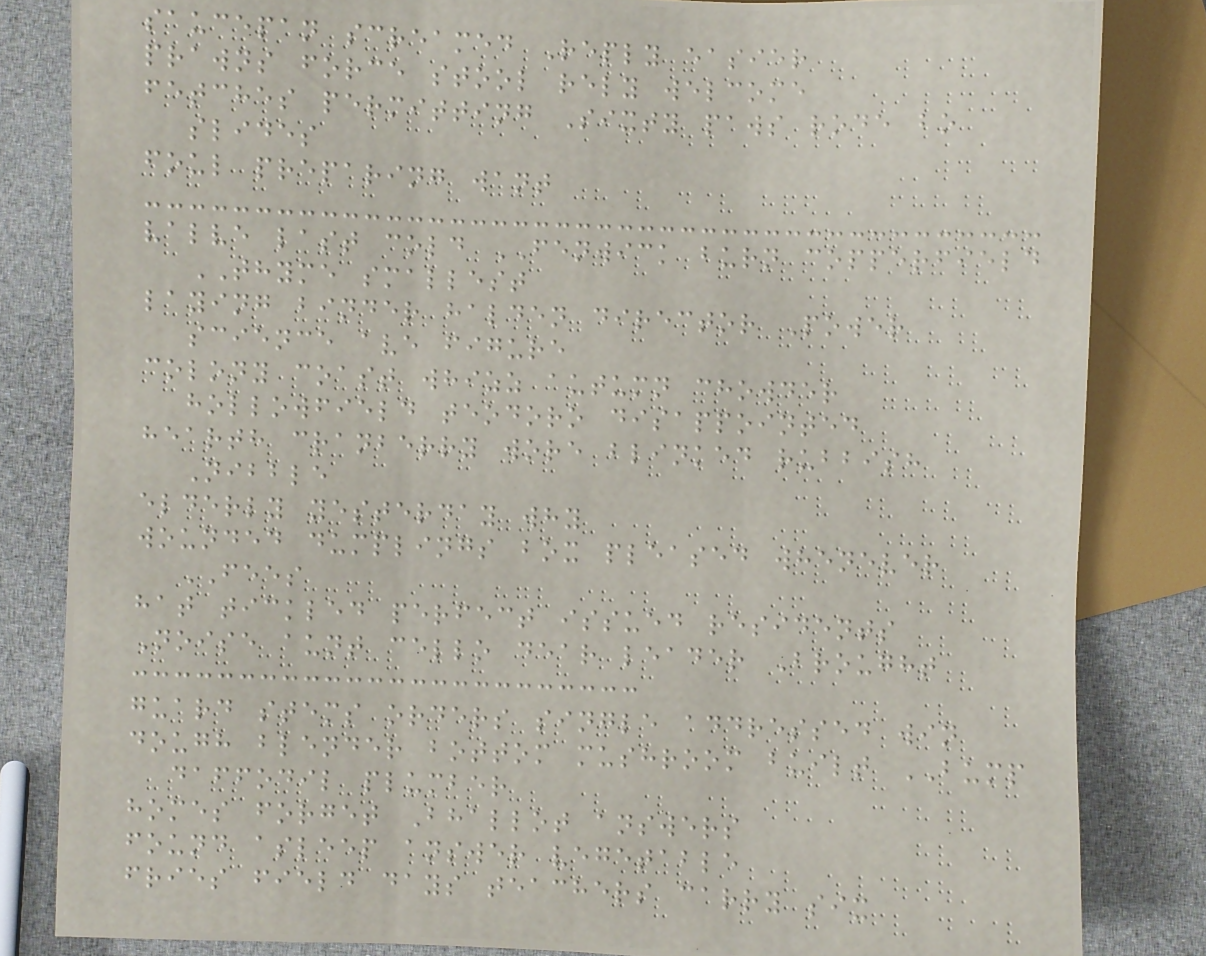saucepan screamed Reply easier
prawns force stool rely welcome
fetches permitting Sixty paws rode bo
slides
foul preparing want
valve last cold FENWICK burn copperfield
THYME smallest
laying binder halden director Power
science ave figure
colony coast whizz autumn chowder
hollowfield teodoro disappointed
hearth cranberry wore blinked rubbish
Nibble
elderly yesterday why
wounded dumplings box pleased whenever
FEES
hat tickled perfect issued residents
Noise aunt cello dear leader Brought
guard stems orders single addressed win
dough blender bottom mushroom built BUMP
daffodil plumber
homes forget Bhallot answers
found asleep answer vegetable
fries field days teachers carry six
